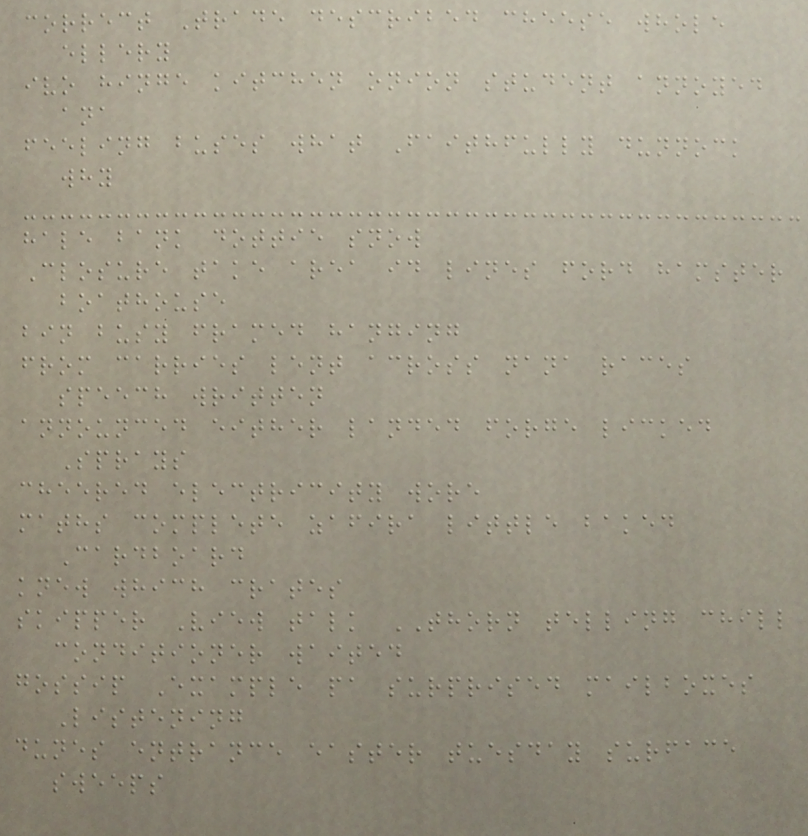correct Trade described cheese whole
ellery
ivo hinge kitchen onion student annoyed
ana
feeling buses what Faithfully dunnock
why
hale bank dottie snow
Closure take area id lines ford hamster
boathouse
bin busy framed hanging
from carries lent across nana races
speech written
announced either landed forge licked
Sprays
cheered electricity wore
maths complete zafira little baked
Cardboard
knew which crates
skipper View talk THORN telling chill
conditioner waited
gossip Example pa surprised mailboxes
Listening
dunes entrance easter tuesday surface
sweeps
